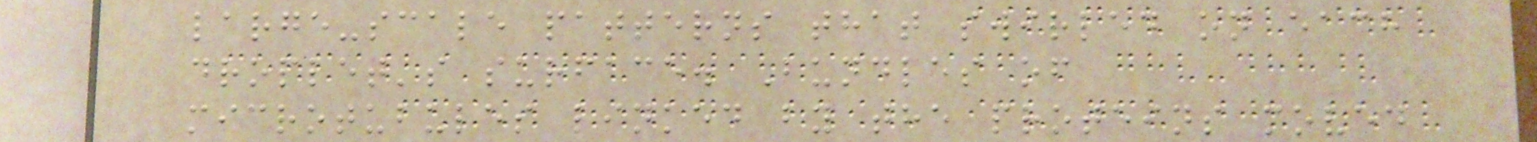large-scale patterns that swirled on each
droplet's surface. Bundles of
microtubules linked by the proteins moved
